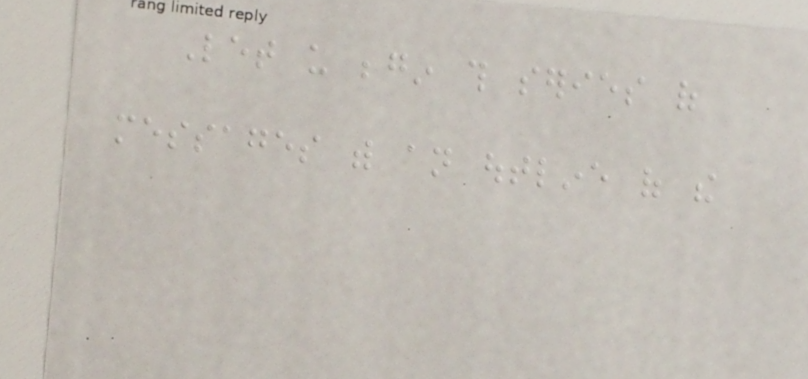Let us begin this series of
messages with an outline of the
